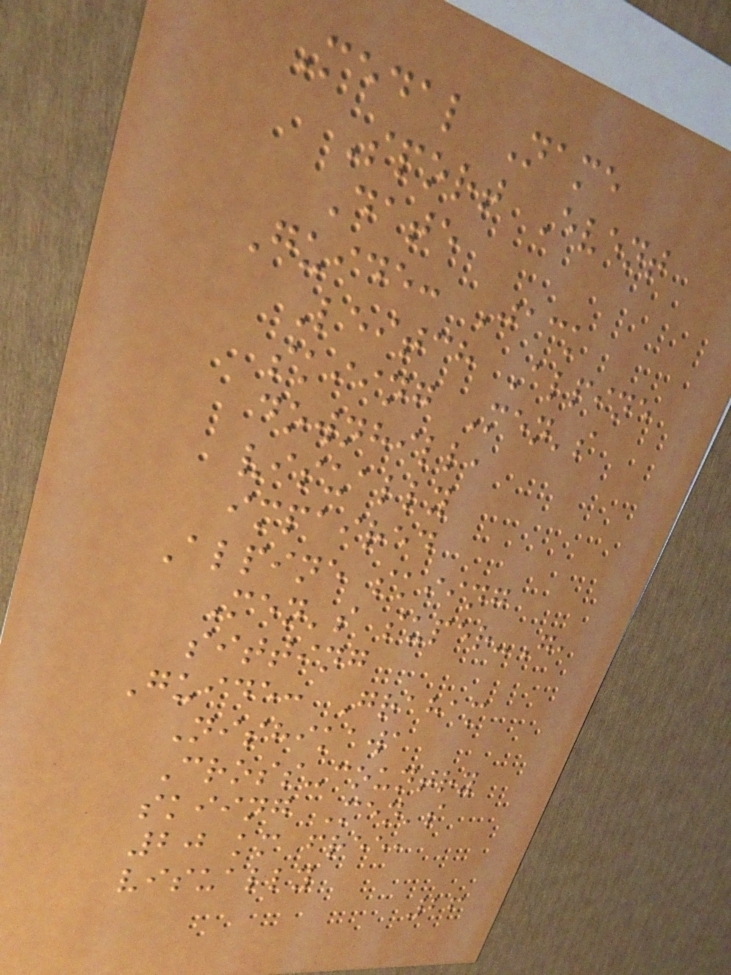Medal Name
Sport Event
Date
Guide: Jack
Leitch Alpine
skiing Men's
downhill,
visually
impaired
Alpine skiing
Men's super-G,
sitting
Guide: Graham
Nishikawa
Cross-country
skiing Men's
20 km free,
visually
26
